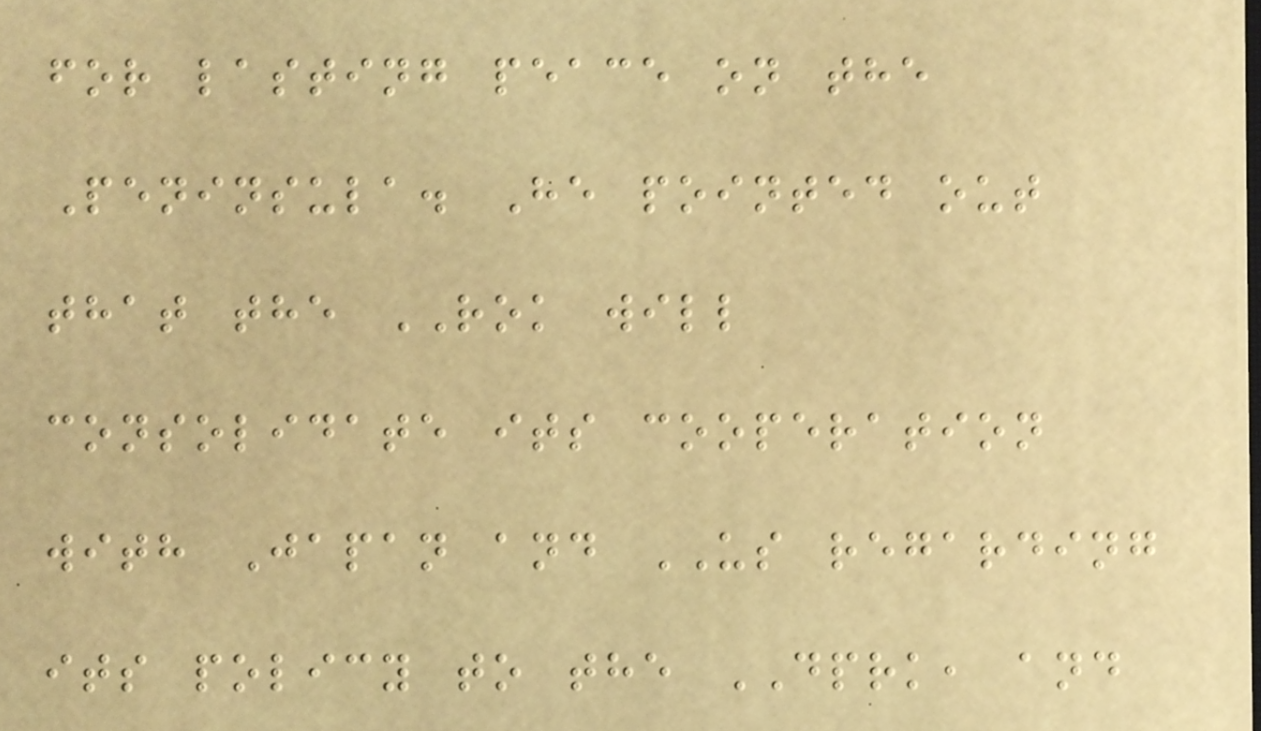for lasting peace on the
Peninsula. He pointed out
that the ROK will
consolidate its cooperation
with Japan and US regarding
its policy to the DPRK, and
